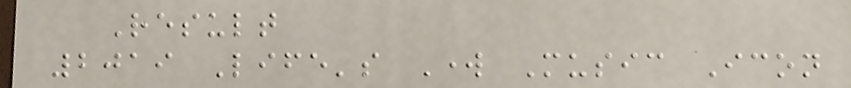Result
2019 Life's Work Music Icon
